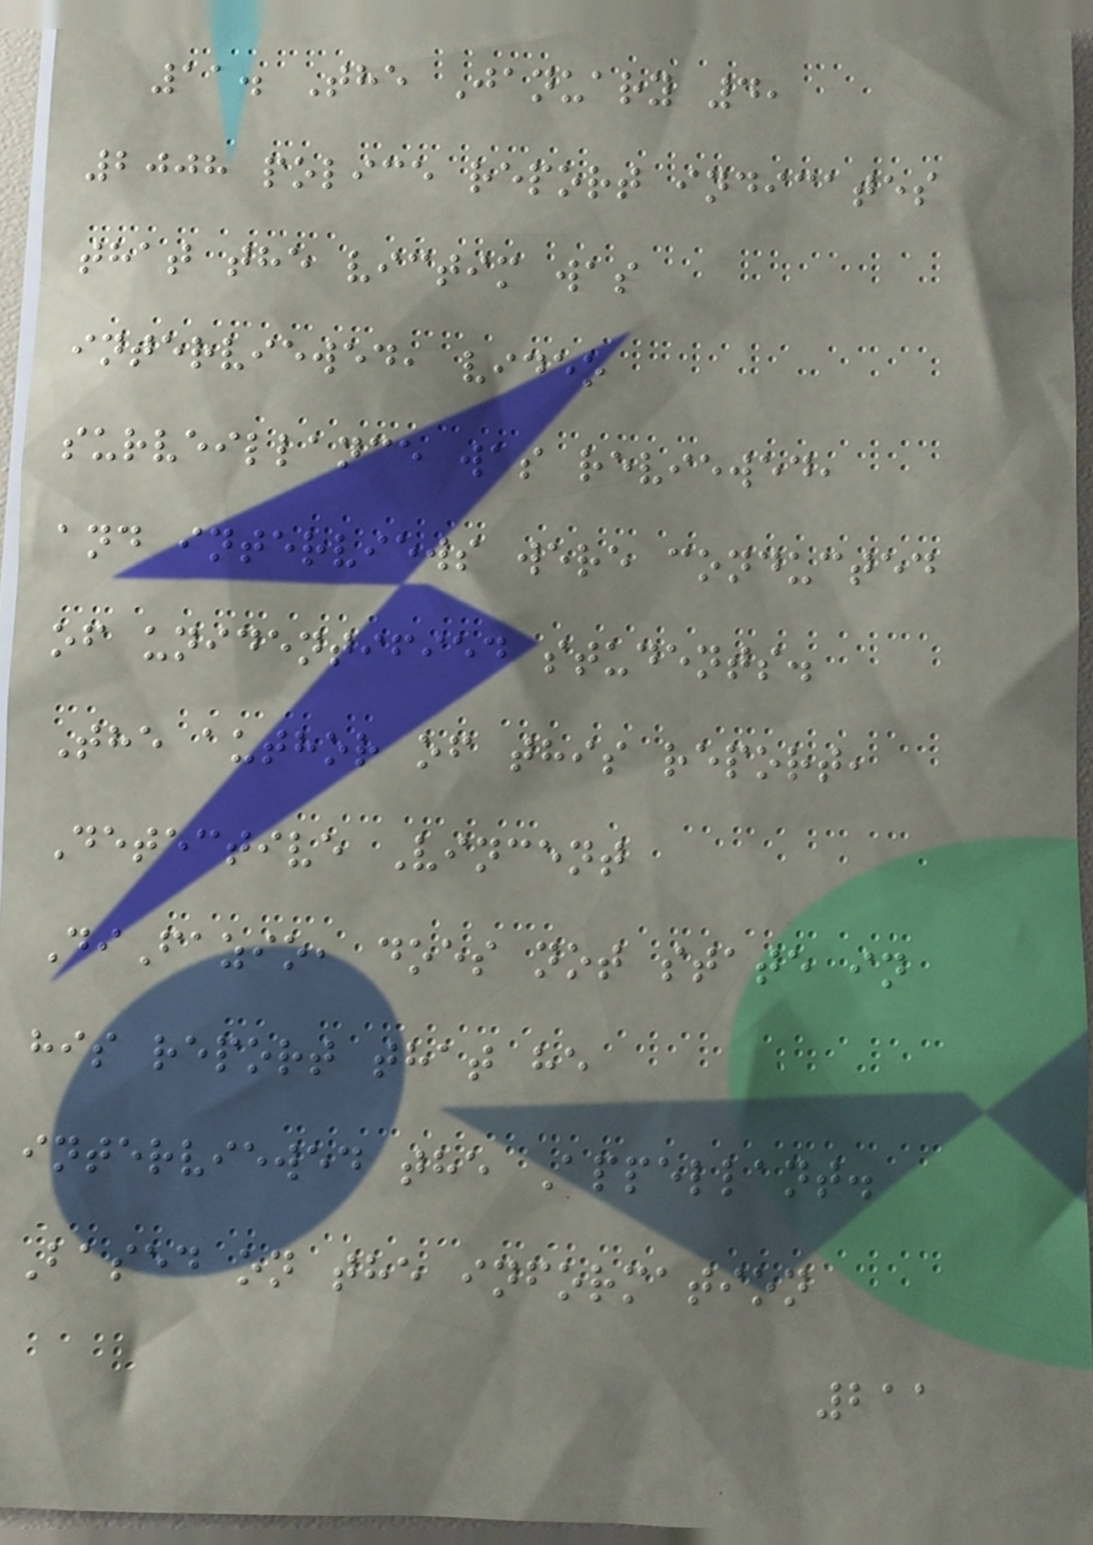11. The January 4,
2008 police report indicates
that the victim was
interviewed, video
surveillance was reviewed,
and interviews were conducted
of unidentified students.
The author of this report,
Detective Vincent
DiFazio, does not state in
his report that he
interviewed the Appellant.
Based on the information
211
